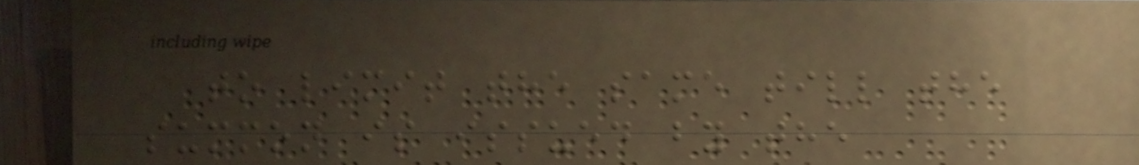to limit the same till the
summon is issued by the
